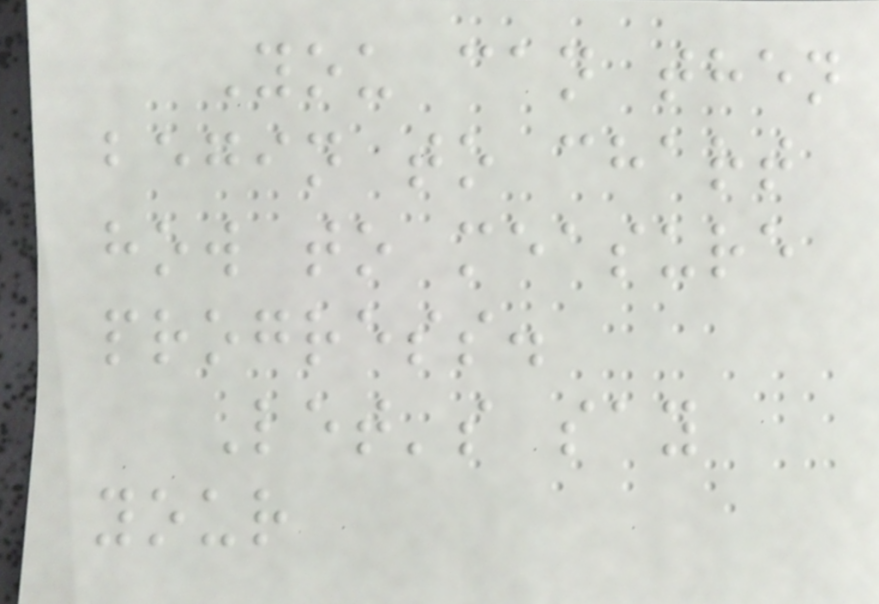You can then
begin to chart
how to measure
progress.
Let's say
your
